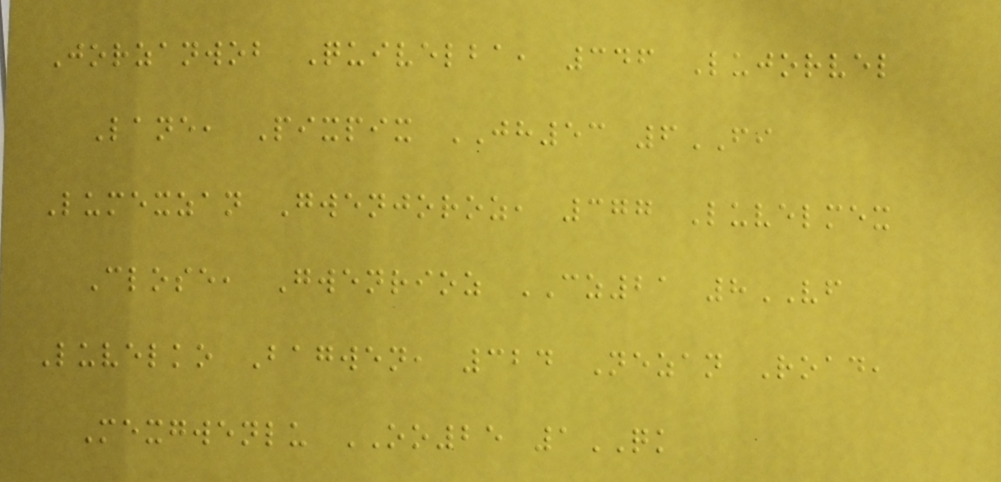Jorzanwob Quivelba, 346 Lujorvel
Lane, Pixpix JH53 6FI
Lumexzan Gwenjoroz, 377 Luvelmex
Close, Gwenrioz CZ21 8VF
Luvelko Bagwen, 324 Nezan Road,
Mexgwenlu OO25 1QK
